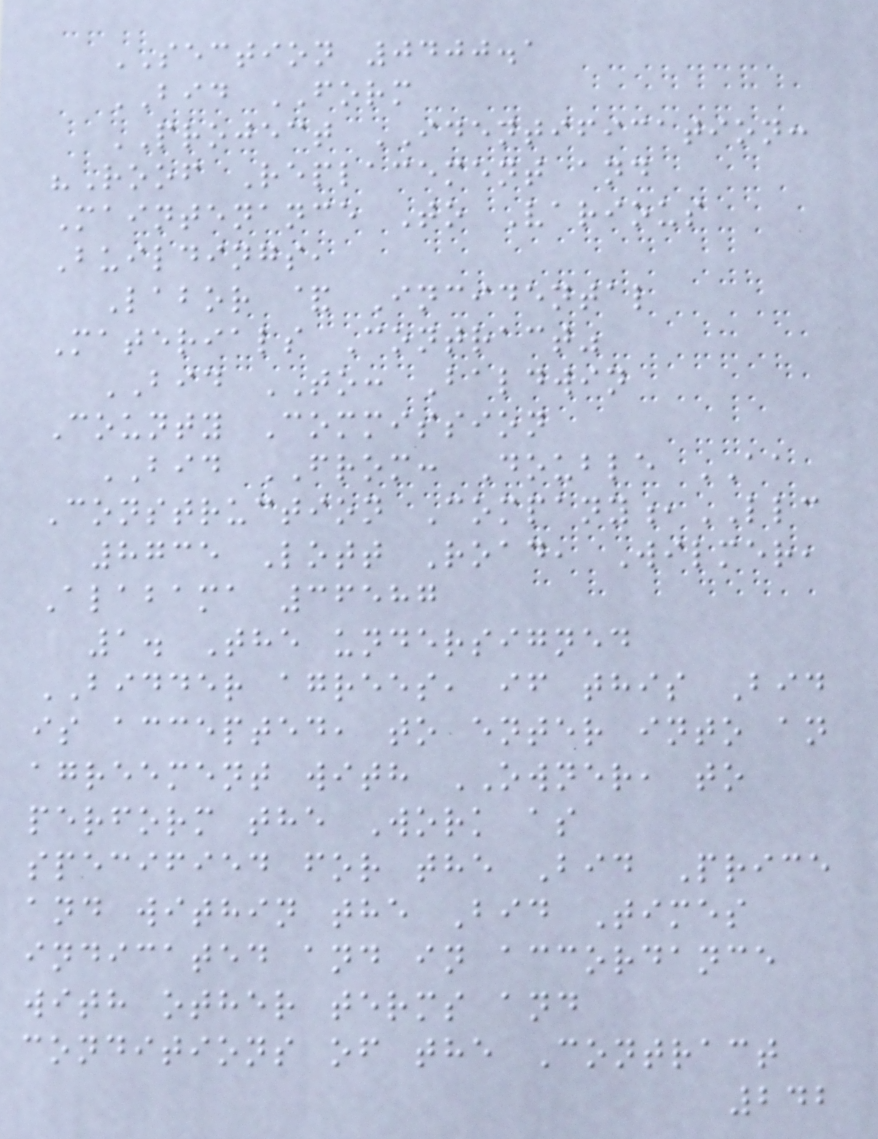SECTION 0400.1
BID FORM
PROJECT IDENTIFICATION:
"Roof Replacement and
Maintenance To Various
Buildings,
Labor & Incidental
Materials Contract"
BID TO: Baldwin
County Commission
BID FROM: Double AA
Construction Company,LLC
8735 Lott Road, Wilmer,
Alabama 36587
1. The undersigned
BIDDER agrees, if this Bid
is accepted, to enter into an
agreement with OWNER, to
perform the Work as
specified for the Bid Price
and within the Bid Times
indicated and in accordance
with other terms and
conditions of the Contract
242
